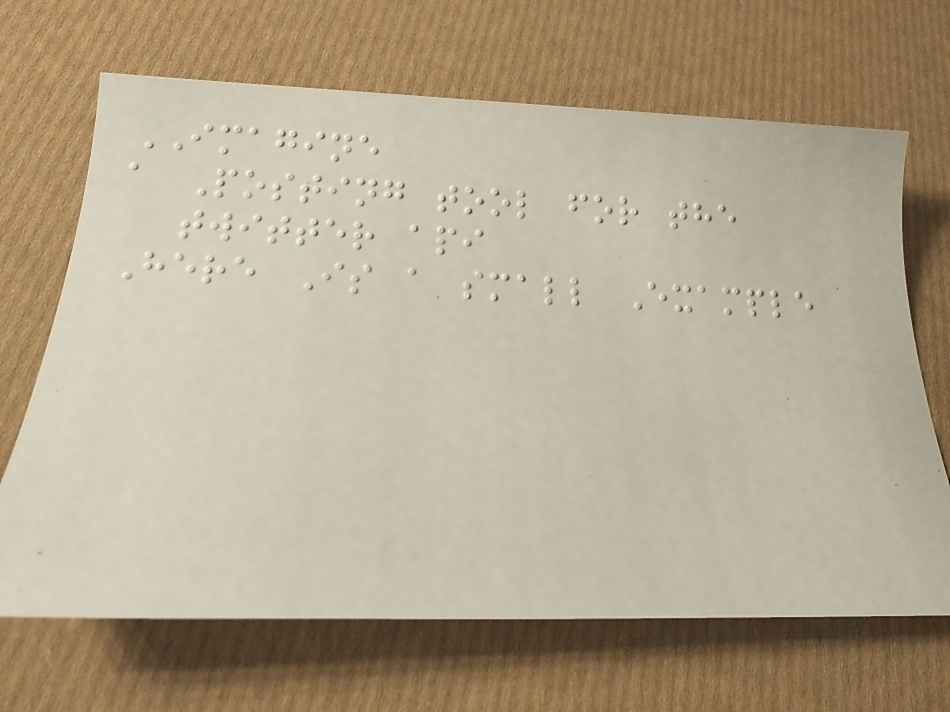IMAGINE
a Posting tool for the
twitter api
Here Is a small Example
